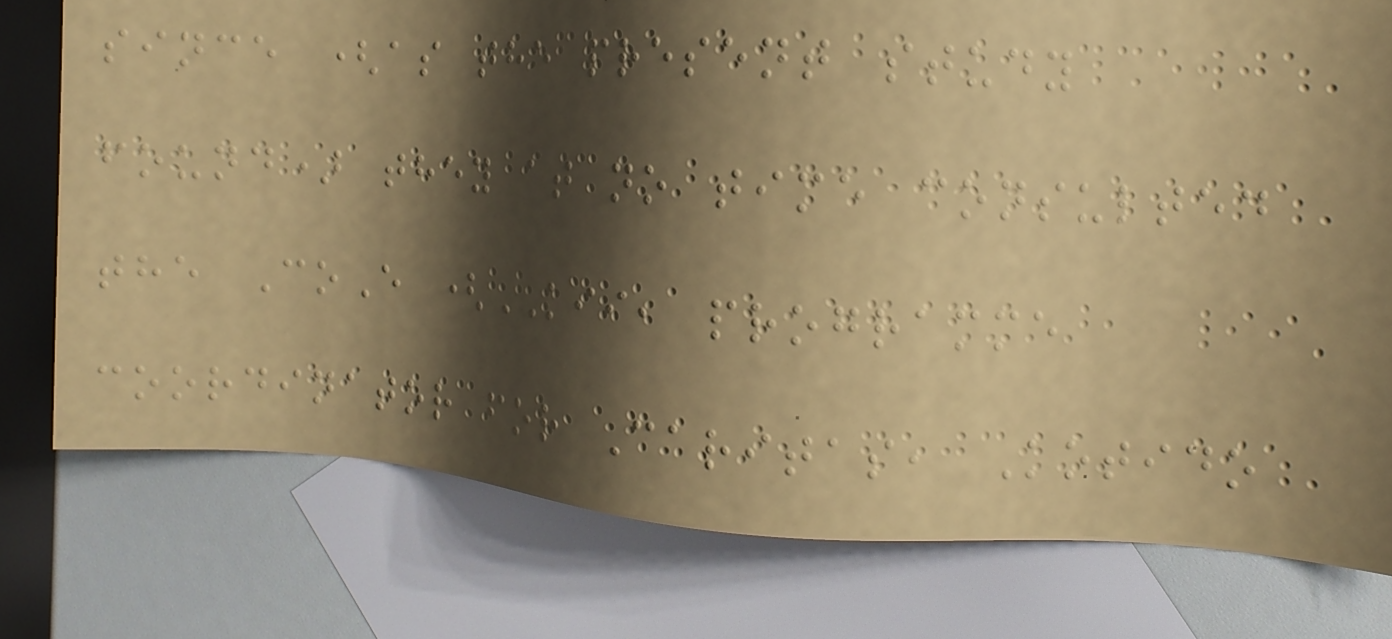since (as the present study
found) they at no time consulted
the CoE (KII, programme
coordinator for Caritas, Kotido
